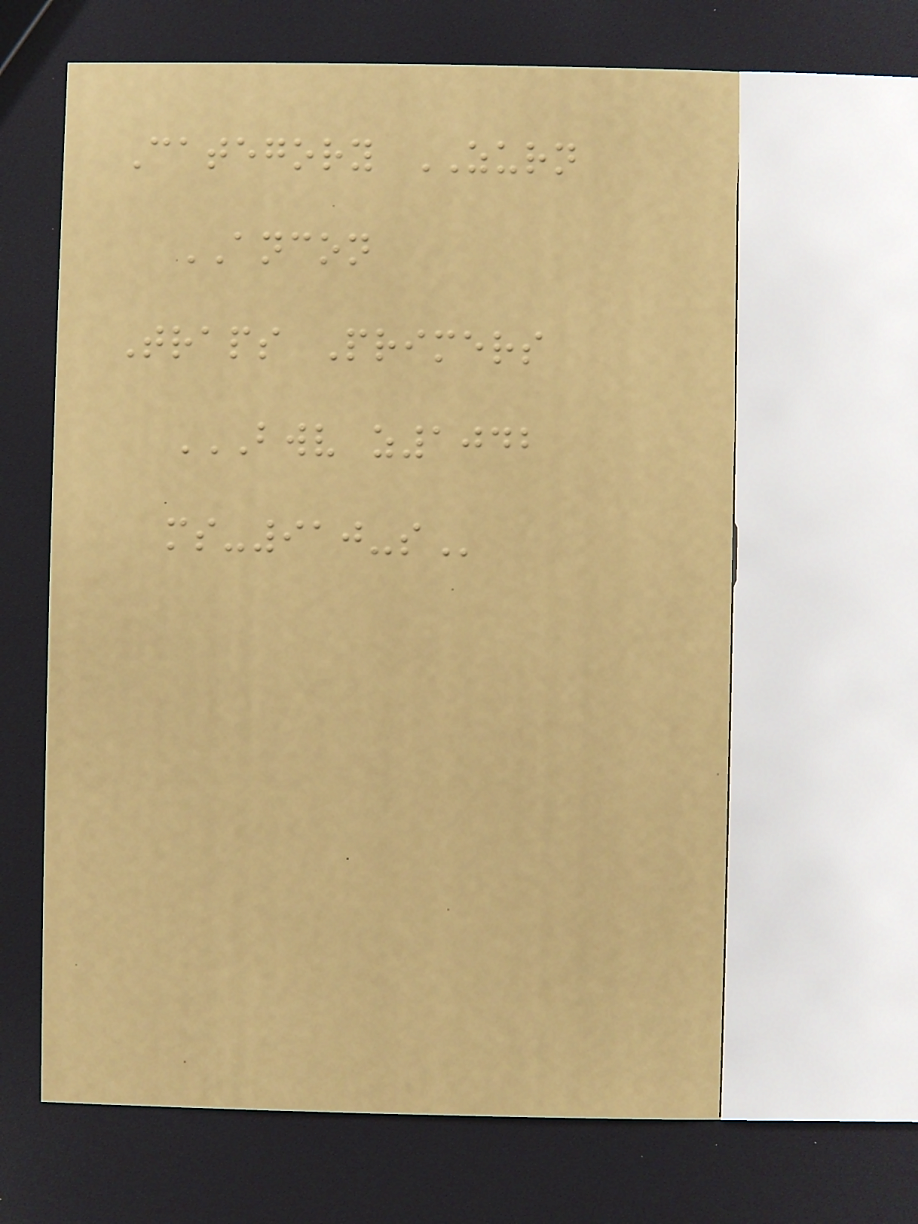Category ZURN
ANCON
Traps Primers
BWV Z1042
MS-910-S
